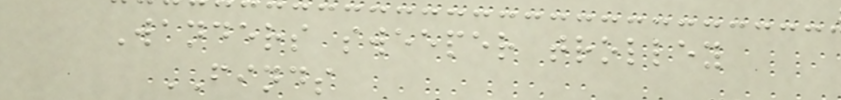Wanders sweeper trolley
FINDS
